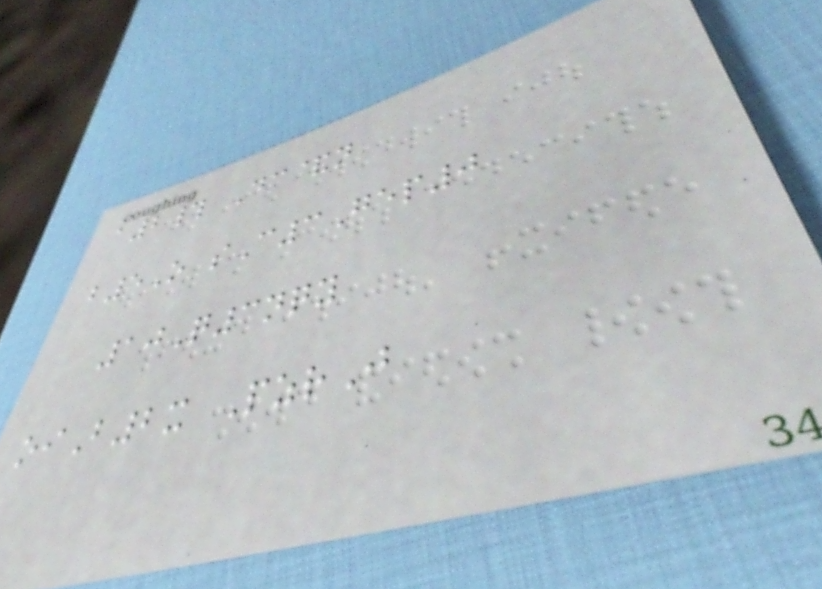a2# Dc&n
b5O sC3Gep0
10Q3nqy
oiB2x PzrJ
